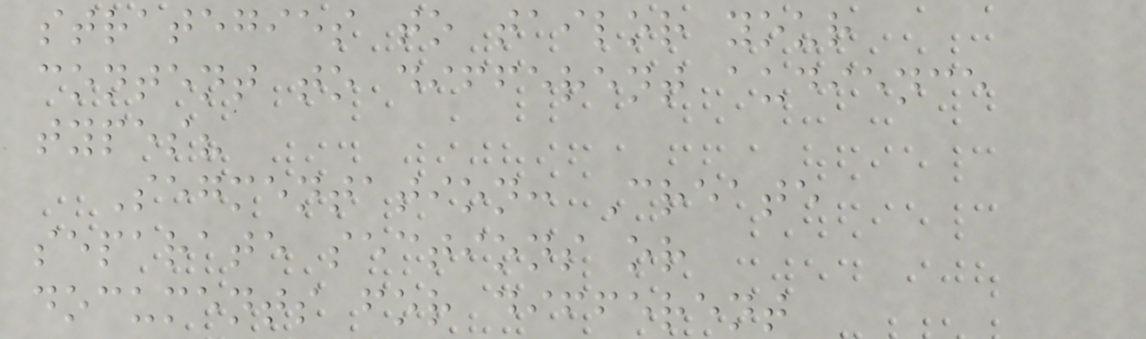strategies to tailor your
content to different audience
types?
Segmentation: Create
separate sections or
documents for different
